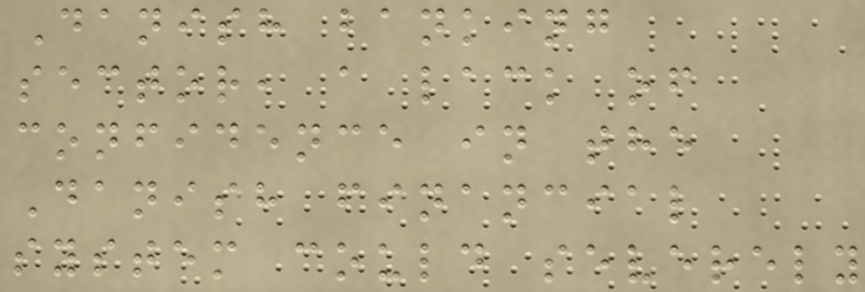Danish banking
sector, a lack of
confidence in the
Danish financial
system could severely
